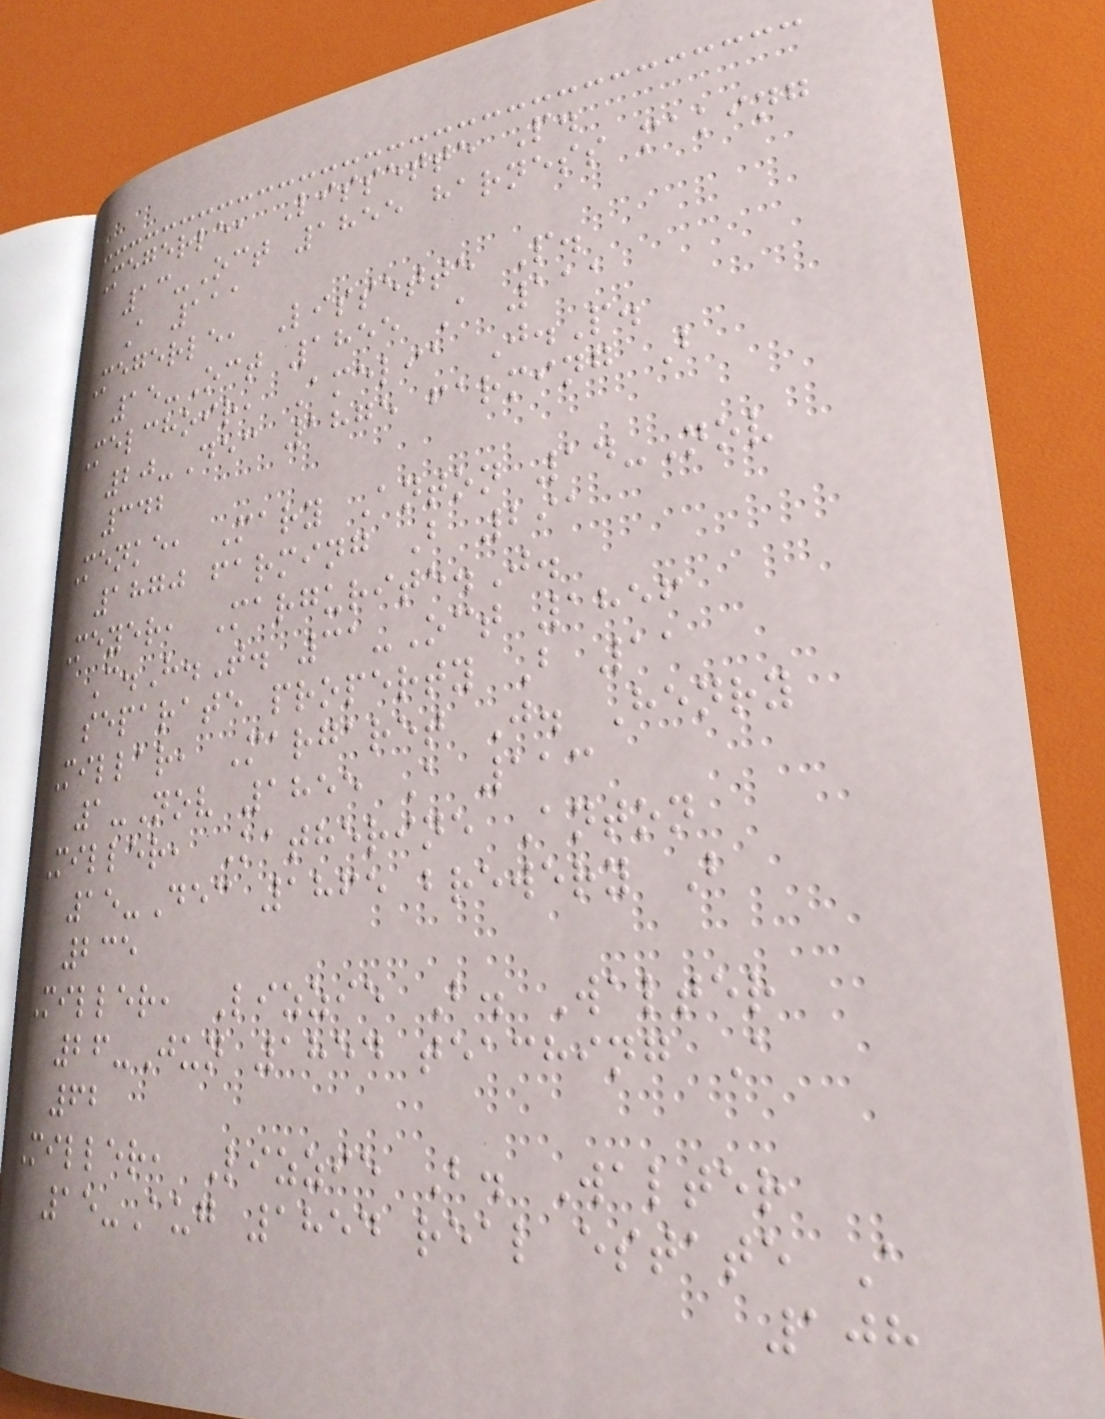Megerle, Lissette P.
13-Oct 1855 harness making
A 111
Megerle, Lissette P.
15-Oct 1855 A 111
Melchoir, Amelia J.P.
20-Dec 1875 farming B
342
Menke, Mary Anton 14-Nov
1870 farming B 291
Meyer, Margurite.J.
C.H.T. 31-Oct 1856
separate property B 11
Millar, Margaret J. Henry
1-Nov 1855 A 113
Miller, Katherine Anton
15-Dec 1865 brewery B
235
Miller, Lizzie B. Walter
26-Jun 1854 teaching A
62
Miller, Lizzie B. Walter
15-Aug 1854 real estate A
108
